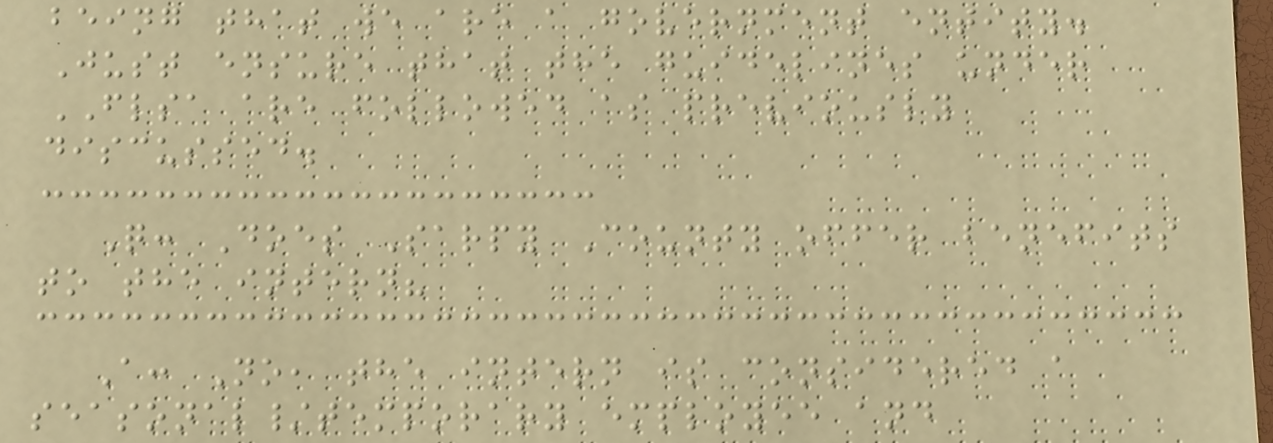being that we are a government entity.
Just ensure that the guidelines under
FLSA are followed as previously
discussed.
Q: Does Sarpy County offer benefits
to the intern?
A: No, the intern is considered a
seasonal/temporary employee and
